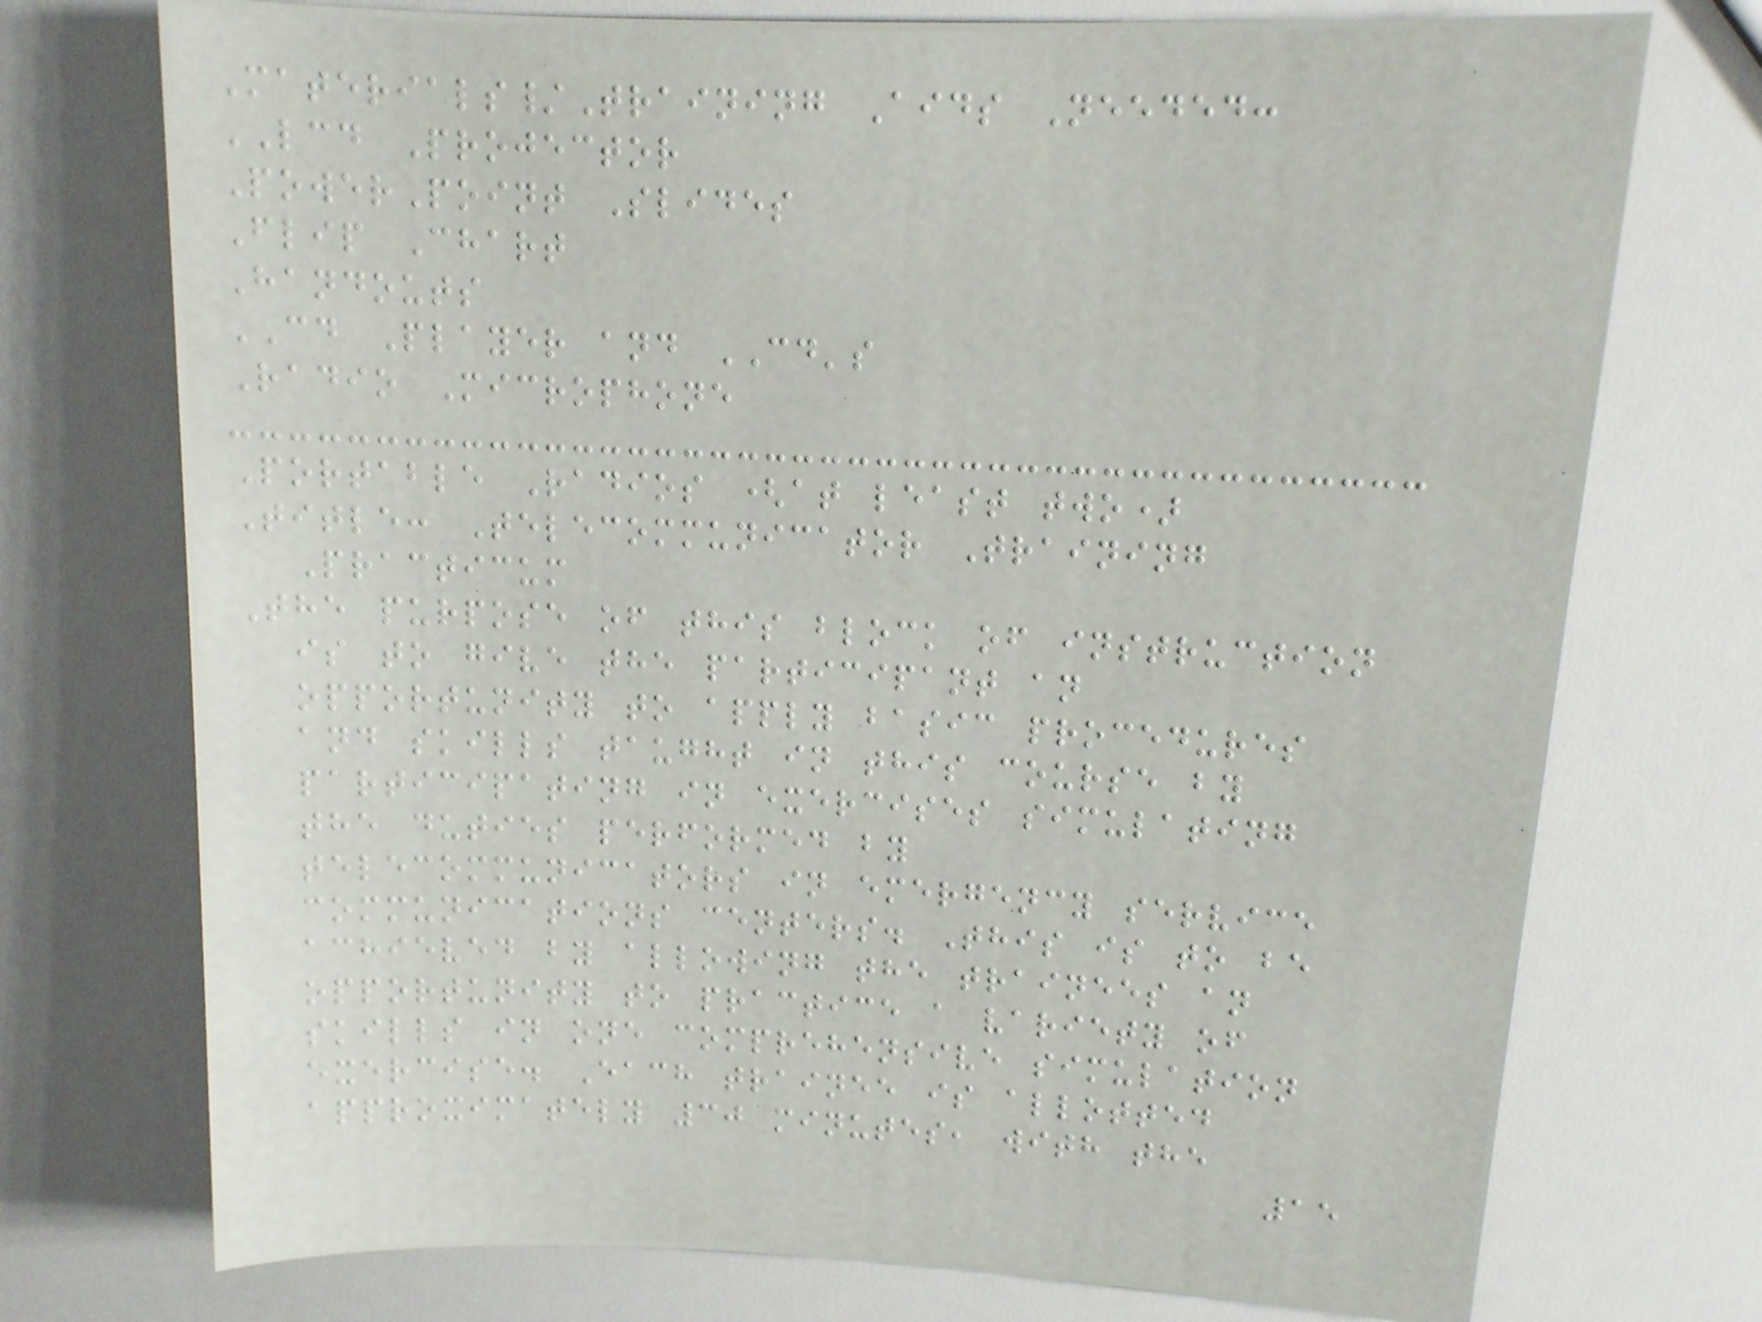Materials/Training Aids Needed:
LCD Projector
PowerPoint Slides
Flip Chart
Handouts
CD Player and CD's
Radio Microphone
Portable Radios (at least two)
Title: Telecommunicator Training
Practicum
The purpose of this block of instruction
is to give the participant an
opportunity to apply basic procedures
and skills taught in this course by
participating in exercises simulating
the duties performed by
telecommunicators in emergency service
communications centers. This is to be
achieved by allowing the trainees an
opportunity to practice a variety of
skills in one comprehensive simulation
exercise. Each trainee is allotted
approximately 30 minutes, with the
15
